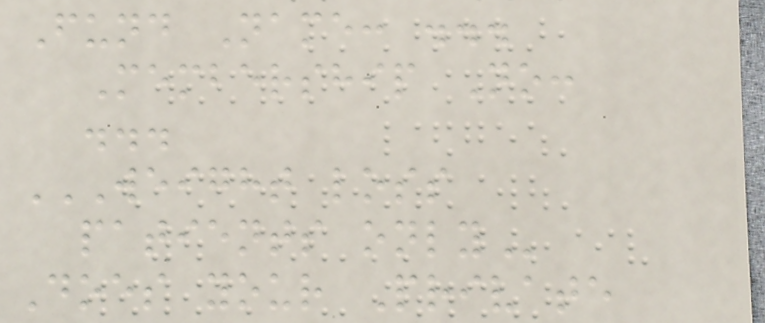Fund Name: ...
Membership No:
...
WEIGHT LOSS
PATIENTS ONLY
Does your Private
